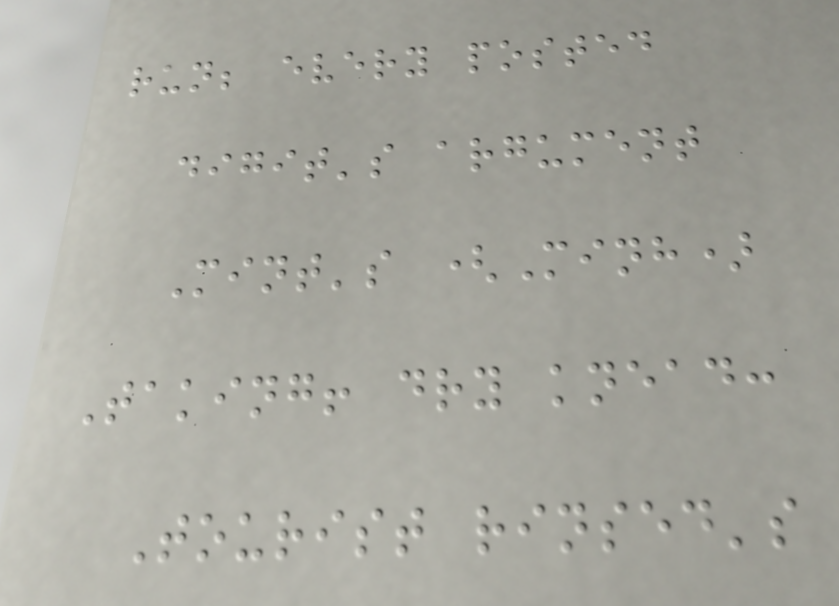run; every posted
digit's argument
Mint's (Minh)
Taking! dry knead:
Tourist rinsed's
